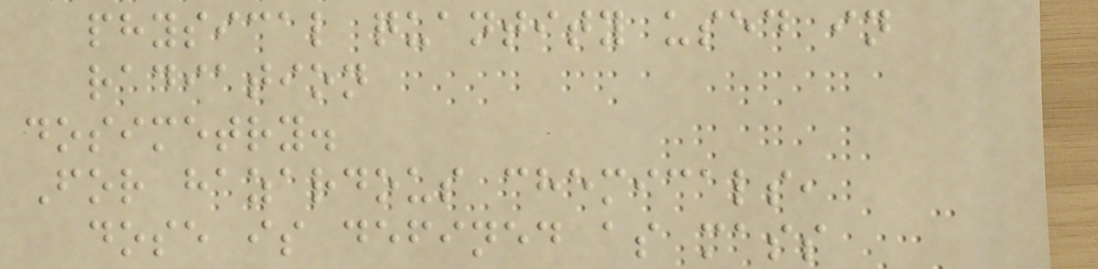physical quantity used in
radiation
dosimetry.
For hazardous chemicals,
dose is defined as mass
